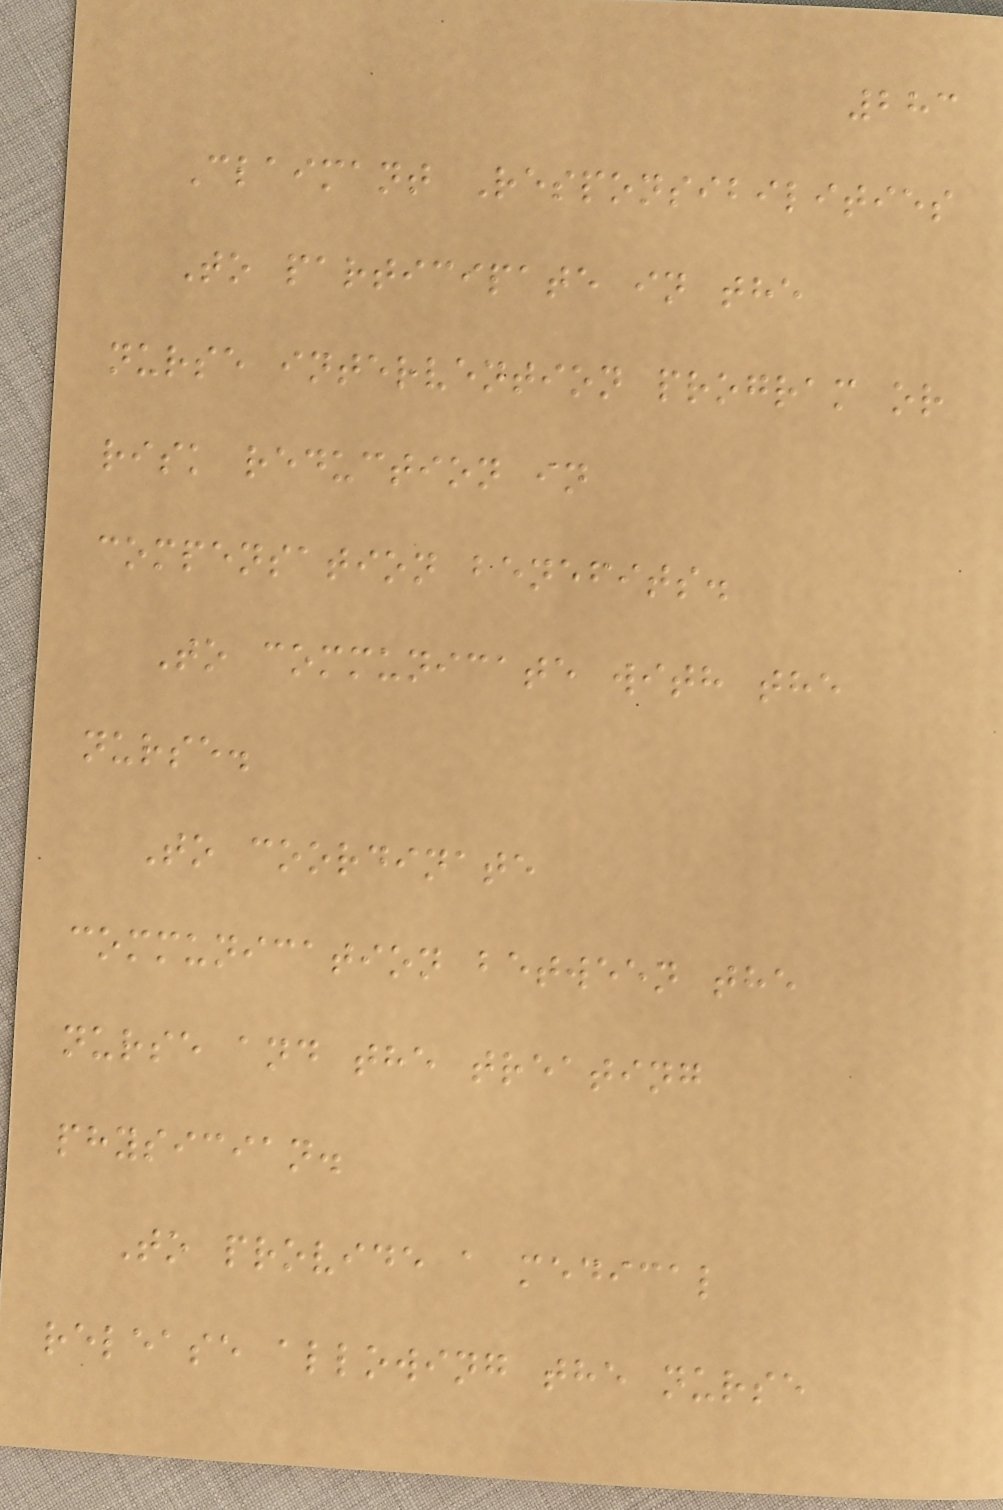283
Claimant Responsibilities
To participate in the
nurse intervention program or
risk reduction in
compensation benefits.
To communicate with the
nurse.
To coordinate
communication between the
nurse and the treating
physician.
To provide a medical
release allowing the nurse
